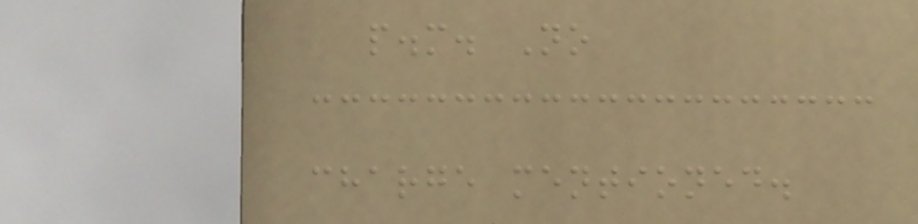p.m. No
charge mentioned.
